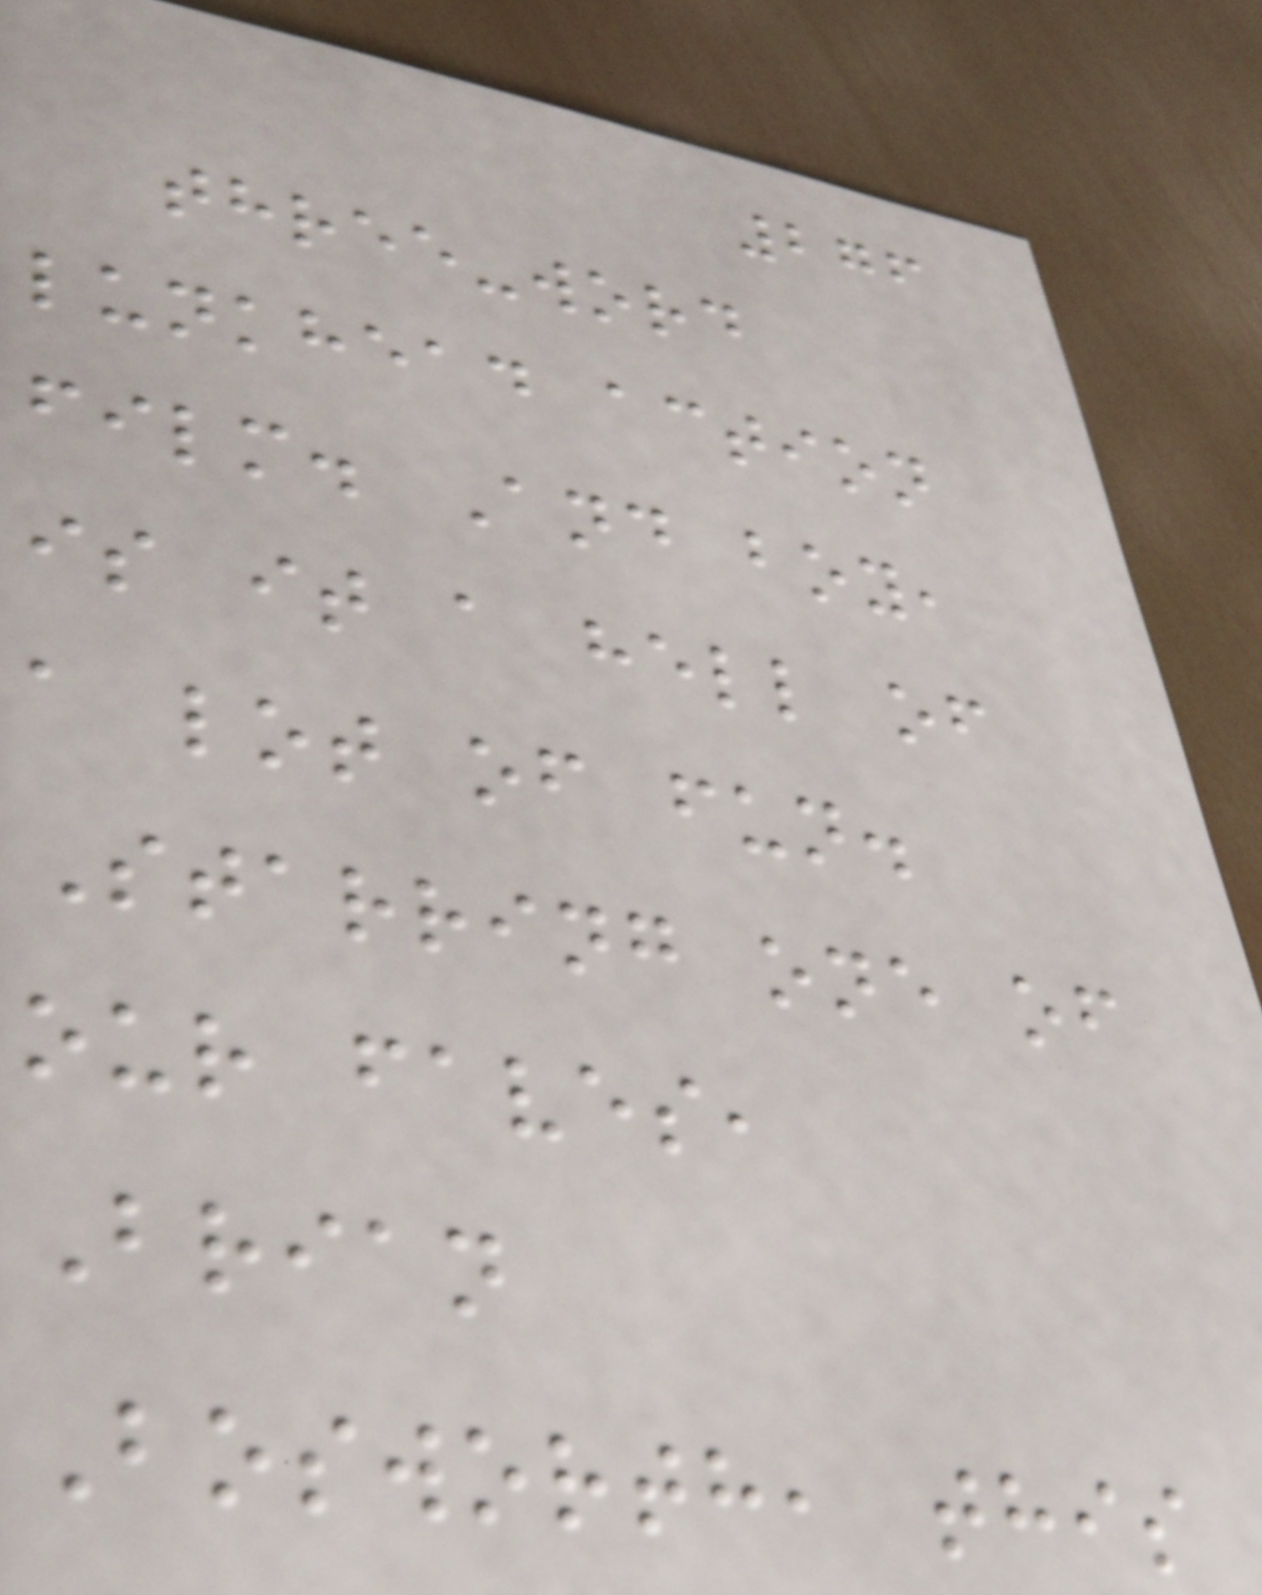276
three-word
lunkhead action
film. And boy,
is it a hell of
a lot of fun.
Starring one of
our faves,
Brian
Bosworth, this
